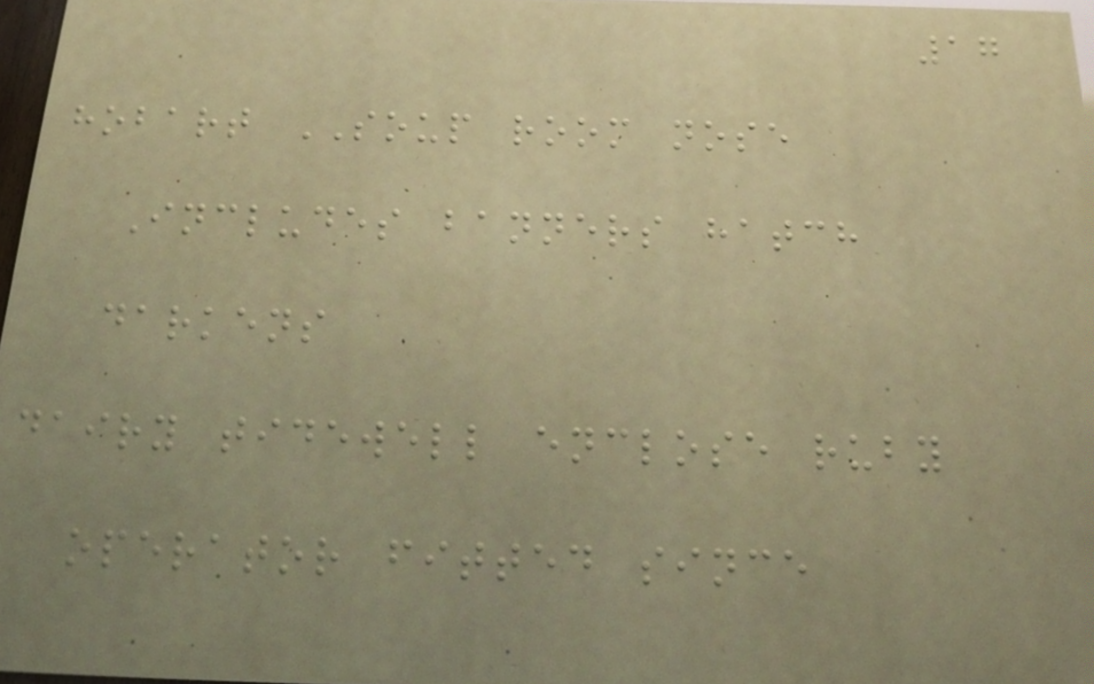17
hobart SOUP room nose
Includes banners hatch
darkens
dairy tidewell enclose ruby
operator fitted since
